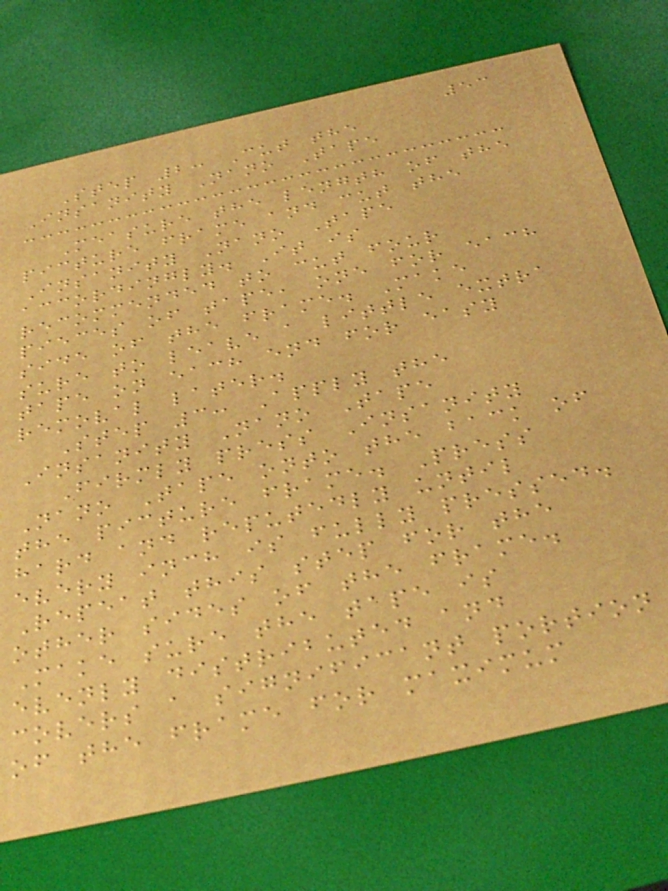53
Step 2: Cut the
Insanity Nano Tape
Measure the length of the
picture frame and cut the
Insanity Nano Tape
accordingly. It is
recommended to cut four
pieces of tape, one for each
side of the frame. Make
sure to leave a little extra
tape on each end for easy
removal later.
Step 3: Apply the
Insanity Nano Tape
Firmly press Insanity
Nano Tape onto the back of
the picture frame. Press
hard and reputedly until
every inch is fully pressed.
Repeat this step for the
other sides of the frame.
Make sure the tape is
evenly distributed and
covers a significant portion
of the frame for maximum
